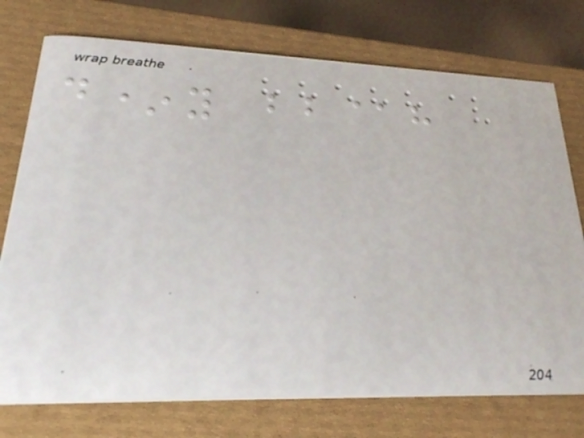d*y bb@h
